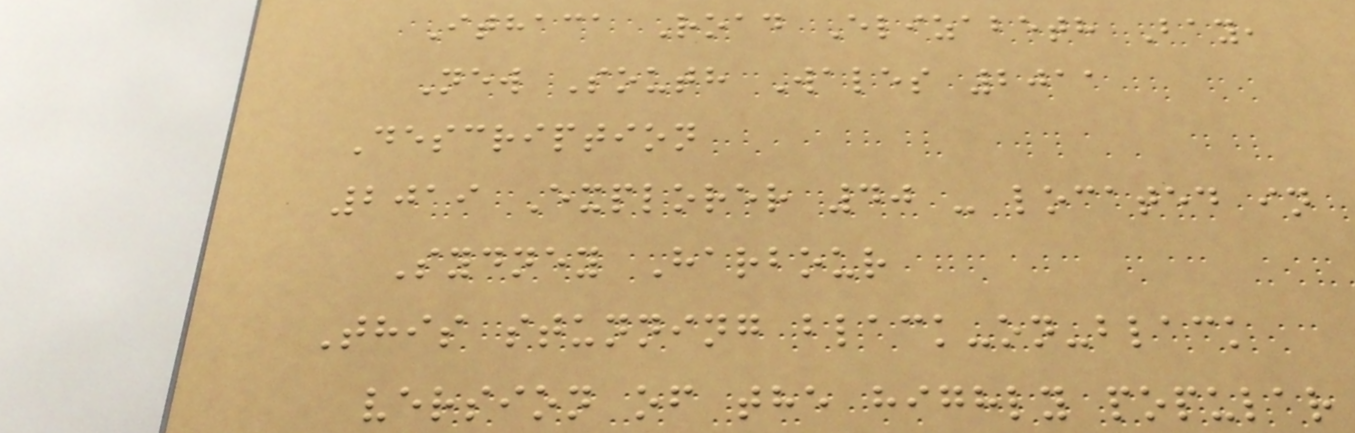Ithaca Road Elizabeth Bay,
New South Wales 2011
Description
2019 Explorer 40 - located in
Sydney Harbour
This stunning black-on-black
version of the highly popular
